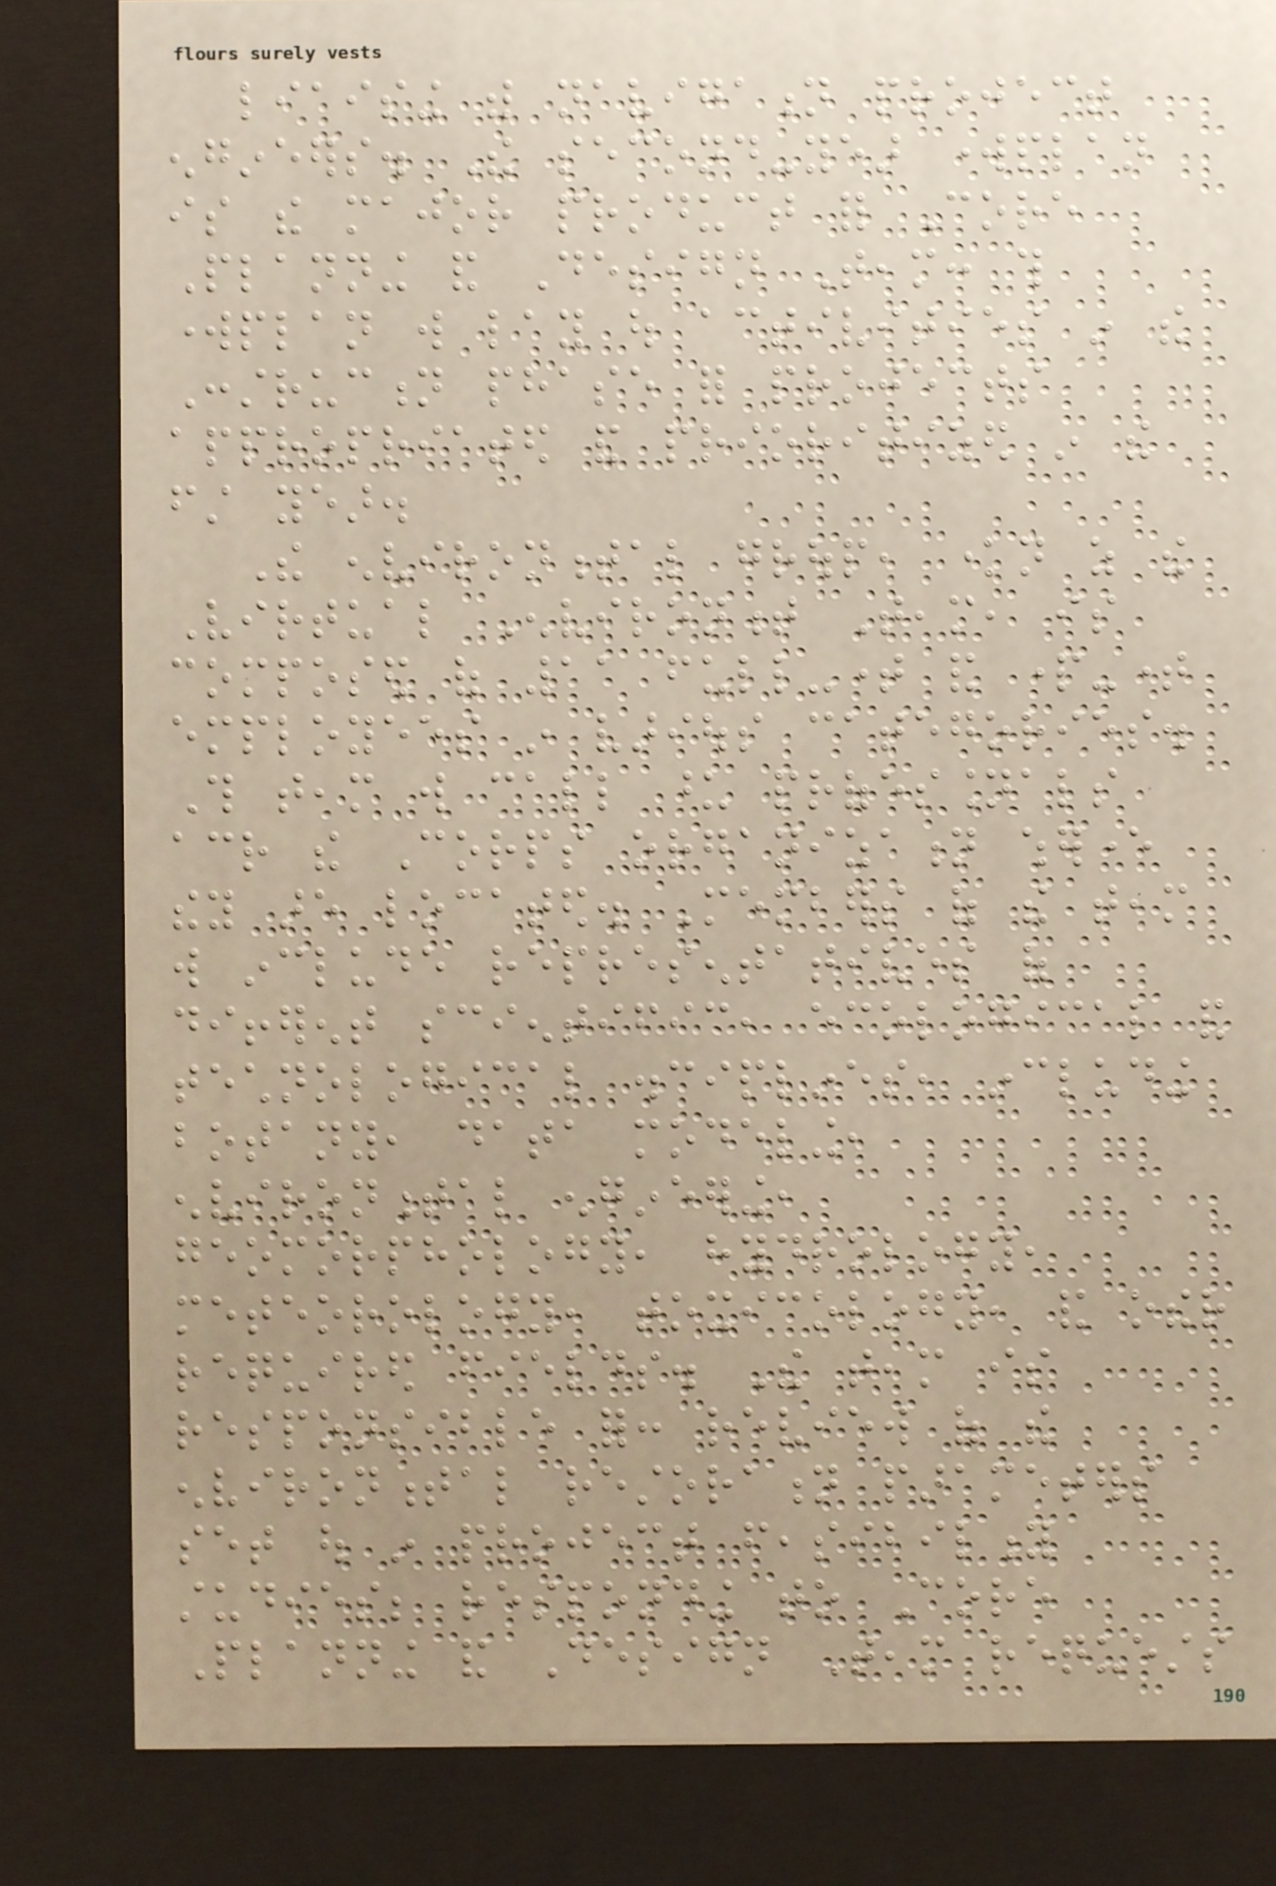liaising with navigation project
engineers. The second-year workplan
is the major product for Core
Planning and Design Team: this
workplan will lay out activities in the
Construction phase for projects
appropriated and prioritized in the
first year.
The environmental group, known as the
Virtual Environment Team, is
composed of 11 full-time and part-time
employees in various categories.
This team will call upon professionals
across the Corps organization wherever
they are located. Members of the team
will include representatives of
different scientific, ecological and
technological disciplines, including
botany, data modeling,
environmental engineering,
geomorphology, hydrology,
meteorology, toxicology, and other
required fields. The team is
responsible for: review of the
environmental restoration parameters
set out in project feasibility
studies; responding to Core
Planning and Design Team requests
